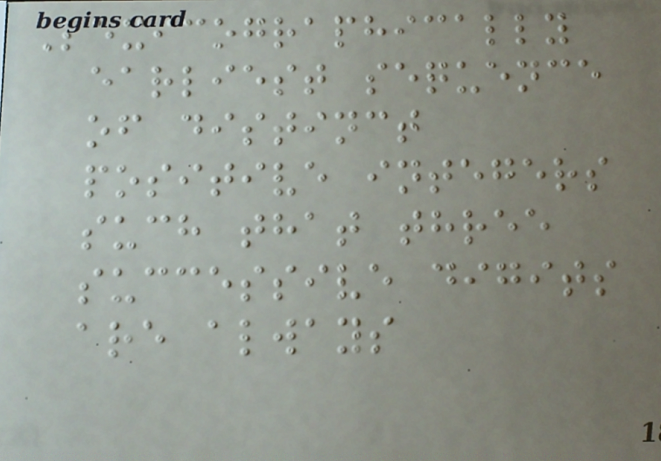Lexicographically
earliest sequence
of distinct
positive integers
such that three
successive digits
are always
